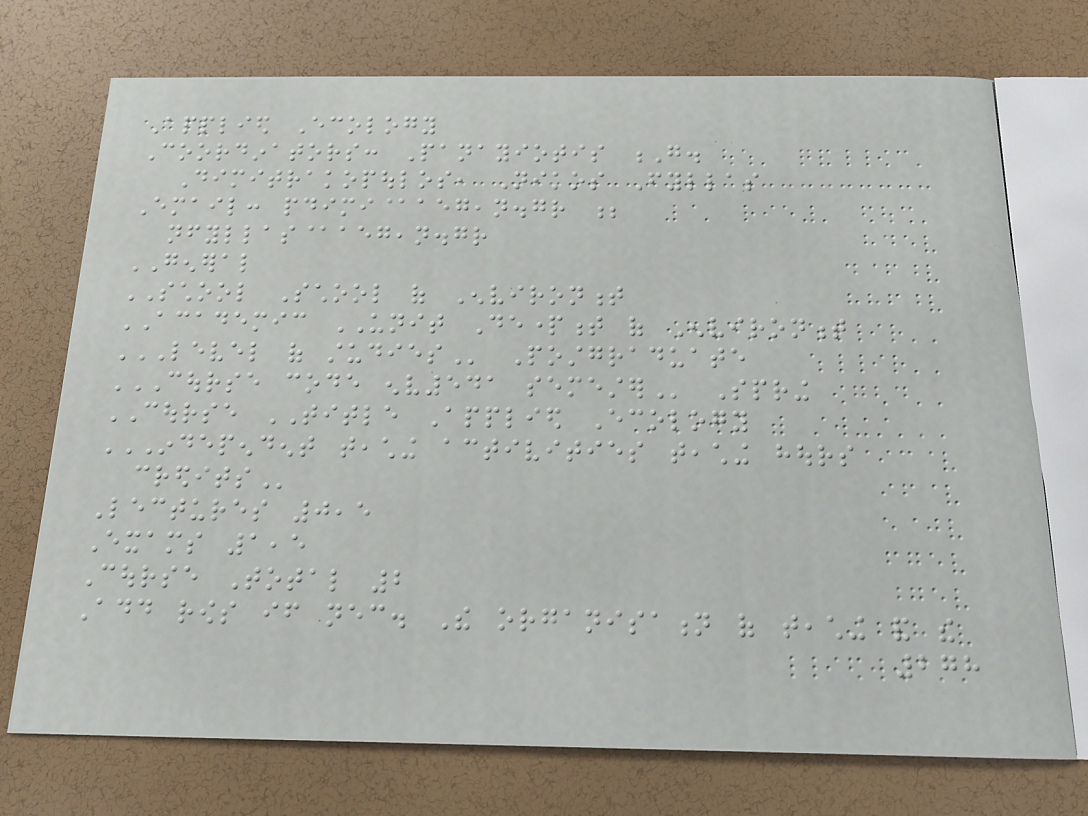Applied Ecology
Coordinators: Panayiotis G.
Dimitrakopoulos, Nikos Fyllas
Email: pdimi@aegean.gr ;
nfyllas@aegean.gr
GENERAL
SCHOOL School of Environment
ACADEMIC UNIT Department of Environment
LEVEL OF STUDIES Postgraduate
COURSE CODE ENV541 SEMESTER Spring
COURSE TITLE Applied Ecology
INDEPENDENT TEACHING ACTIVITIES TEACHING HOURS
CREDITS
Lectures 0,5
Exams 1,5
Course Total 2
Add rows if necessary. The organisation of teaching and the
278
